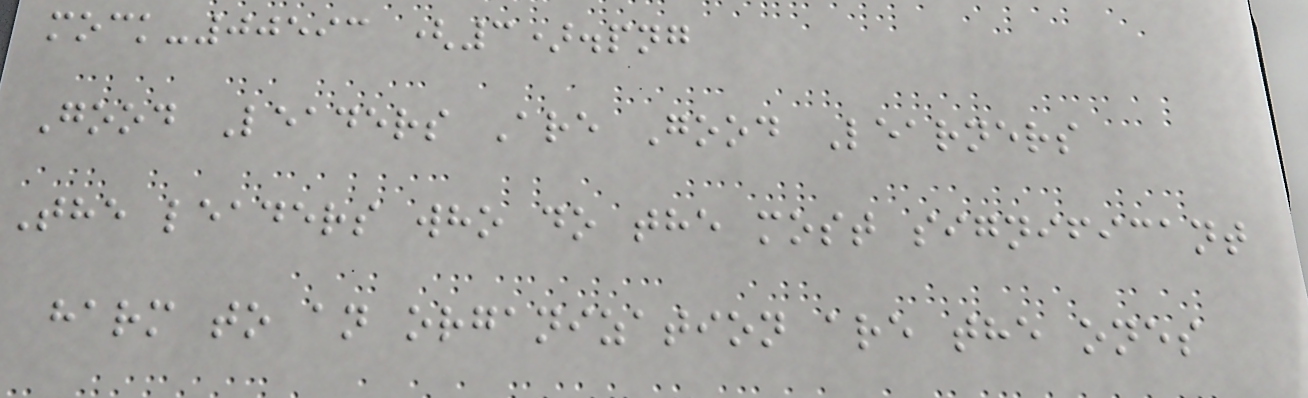mock-00593 (3).png
Good Leaders Are Good Learners
The leaders who do the most significant
harm to an organization are the ones
